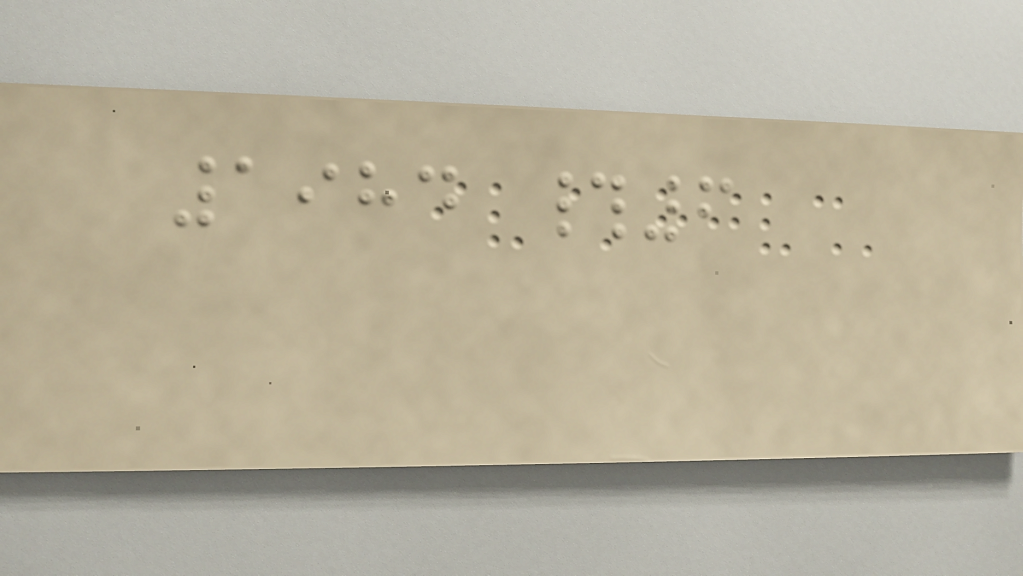1984 #6
